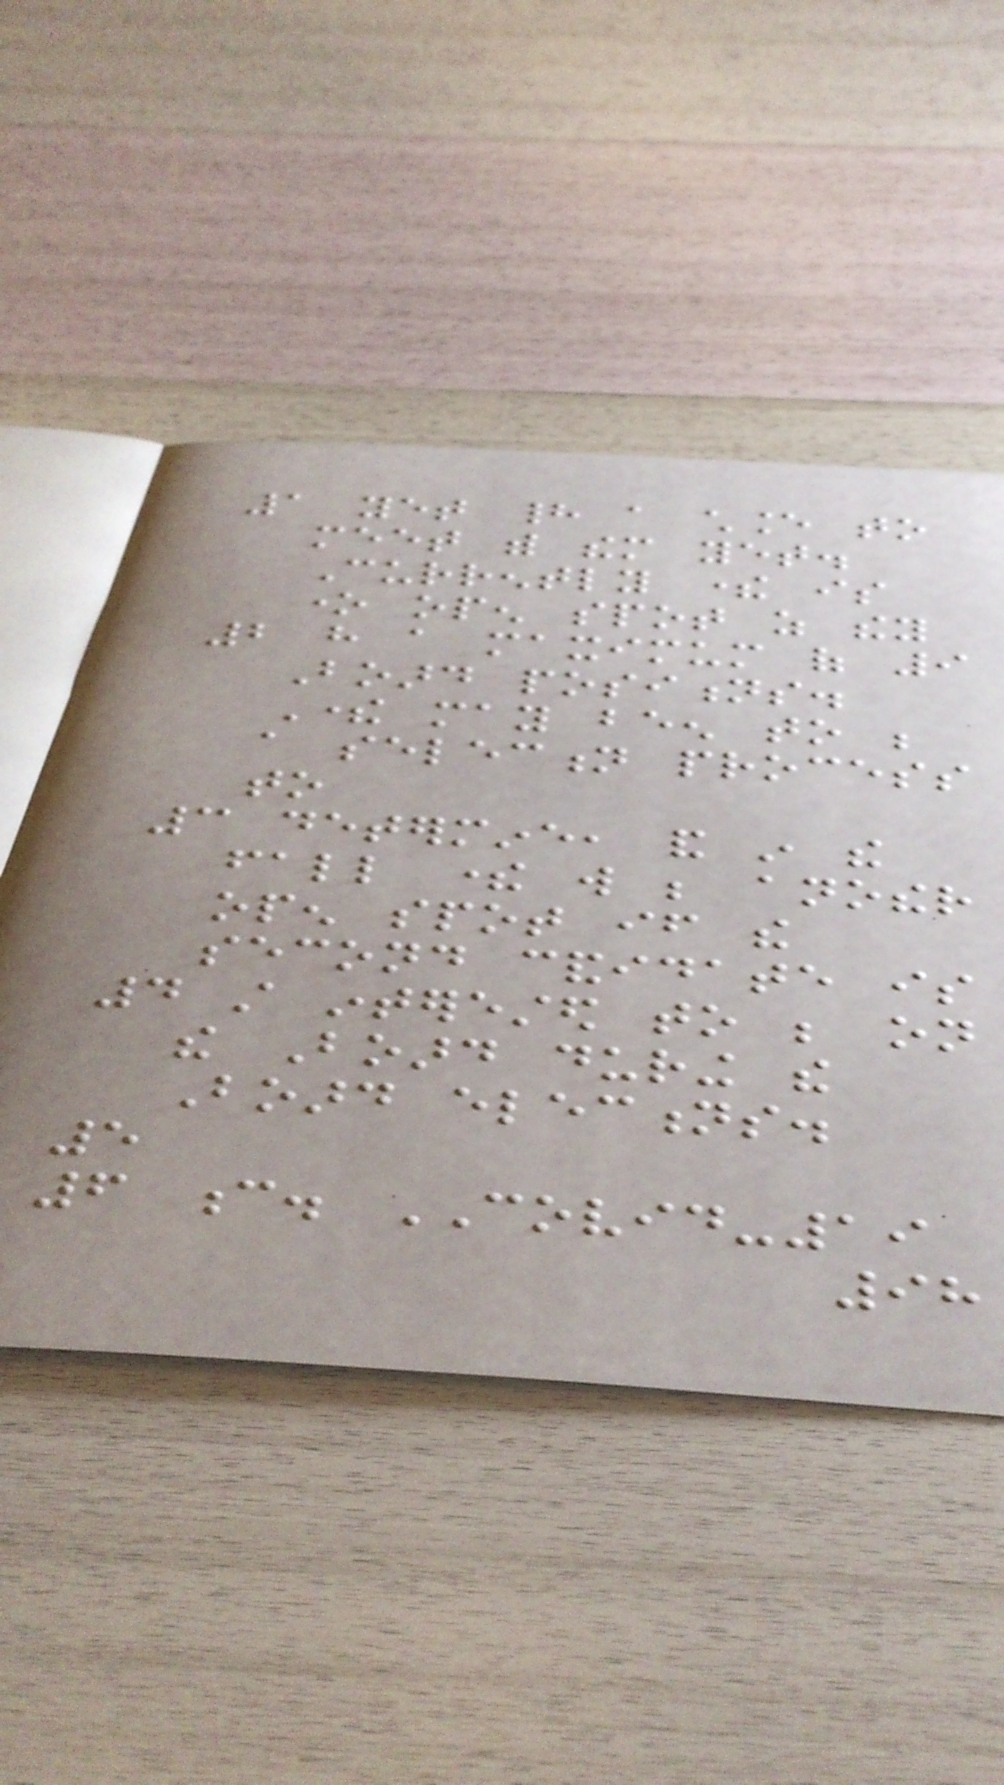1 yet had a chance to
meet with them yet.
Currently there is
one open spot as they
2 have a maximum of 9
Board positions.
There may been to be
a selection process
to
3 determine, and in the
fall there will be another
open spot if the
second candidate is
4 still interested to be on
the Board during the
Board elections.
5
6 c. COVID-19
98
